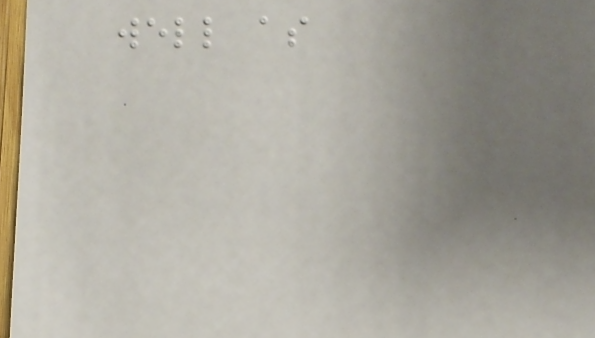well as
